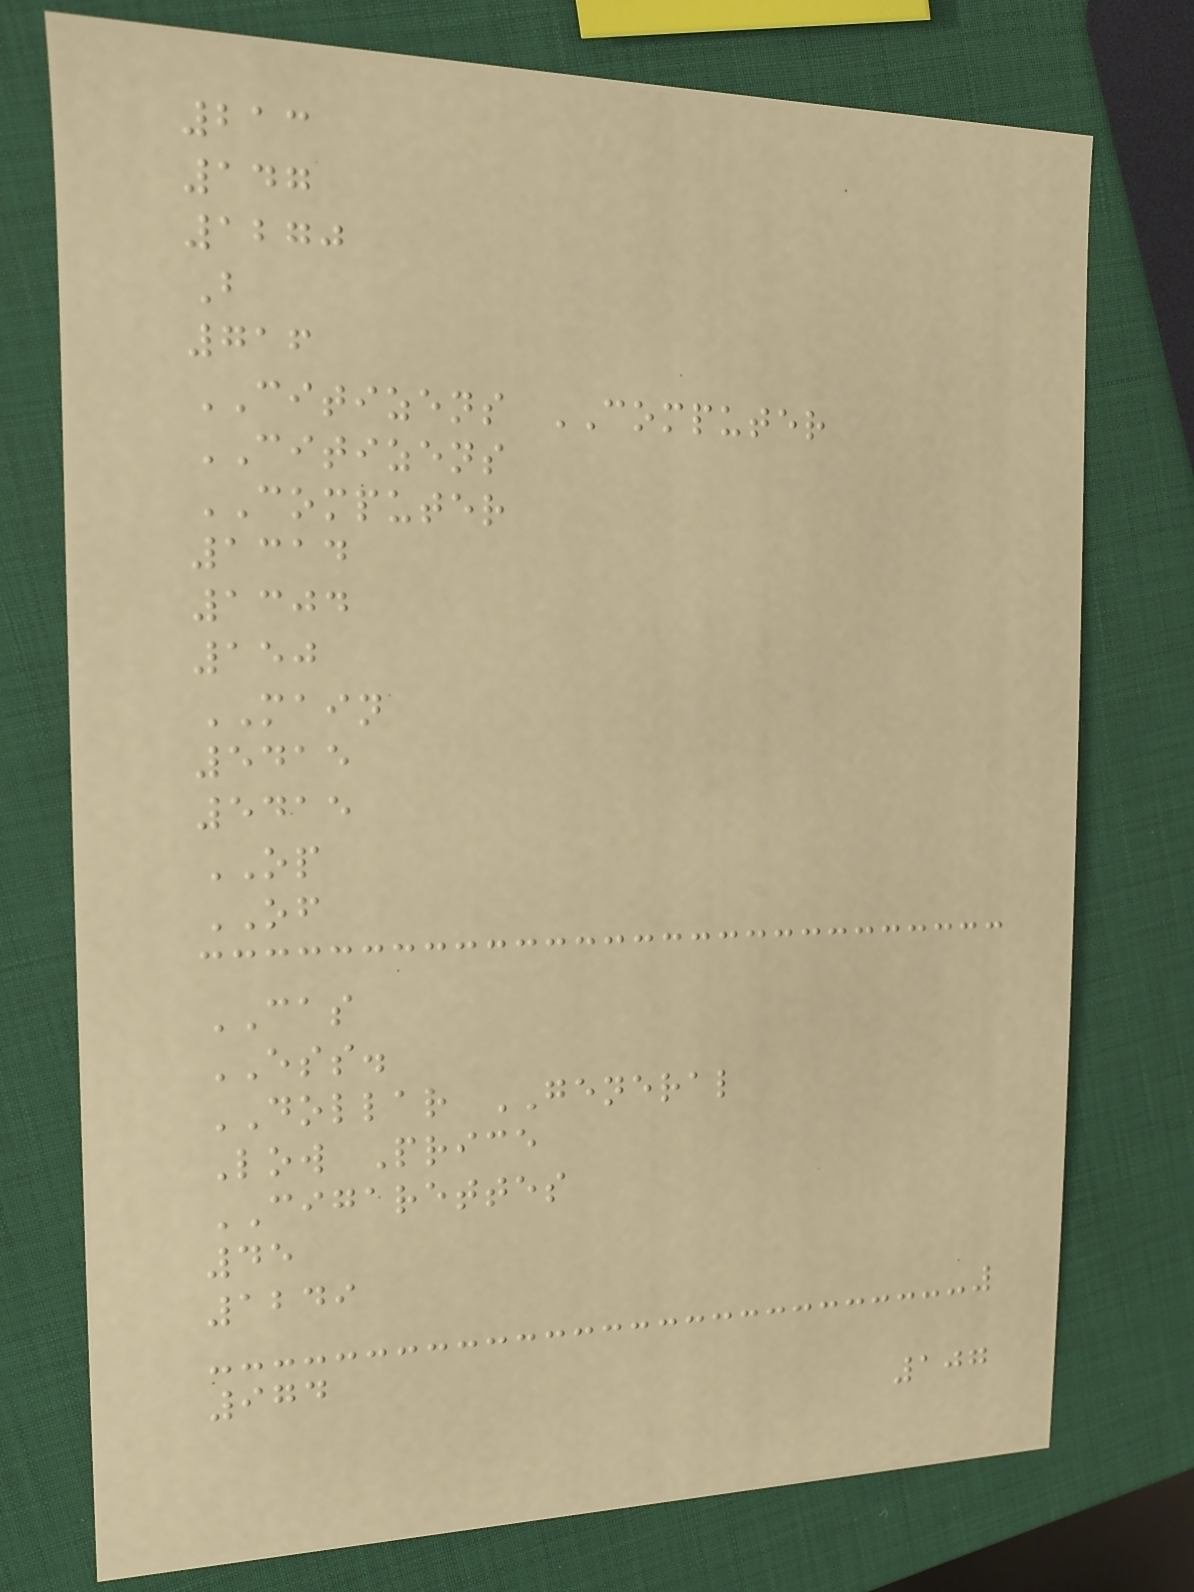213
147
1270
B
716
CITIZENS COMPUTER
CITIZENS
COMPUTER
1314
1304
150
MAIN
5415
5415
OP
OF
CAS
ESS.
DOLLAR GENERAL
Low Price
CIGARETTES
45
1249
974
107
